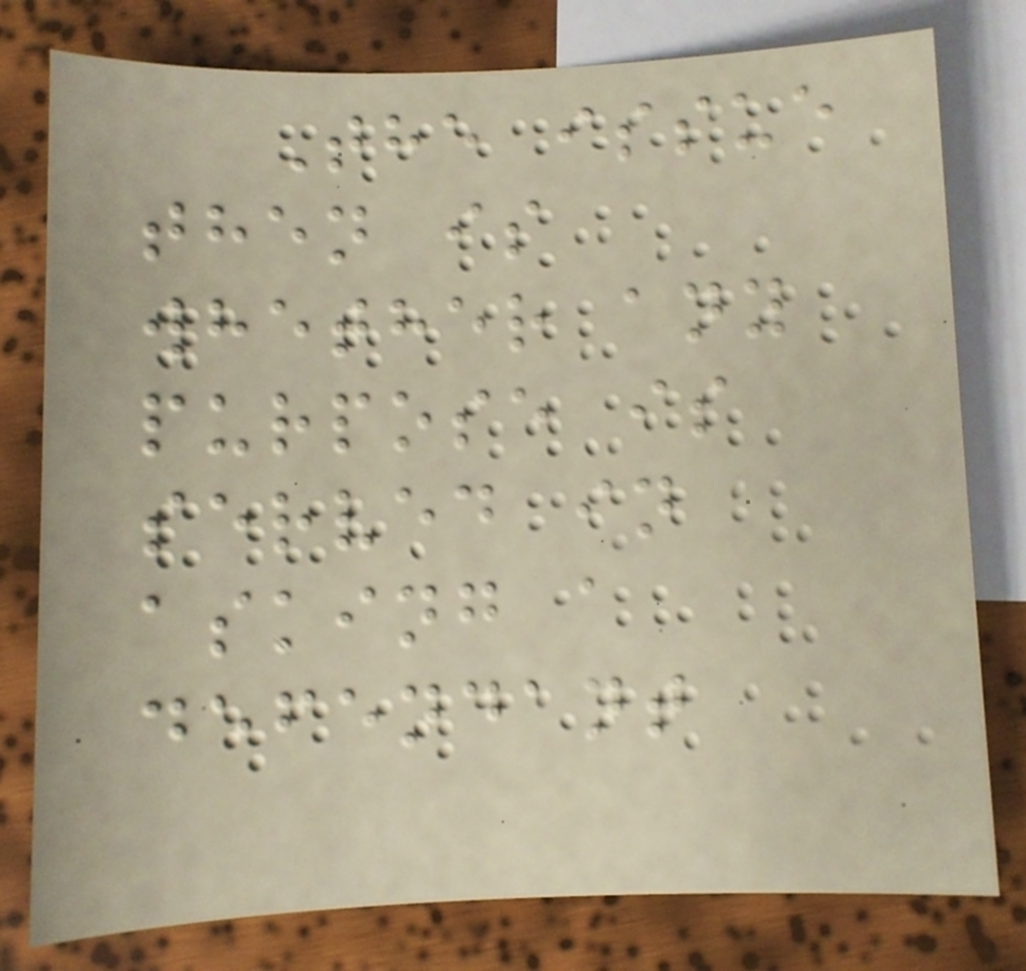The issue
then is
whether any
purpose is
served in
asking a
defendant
